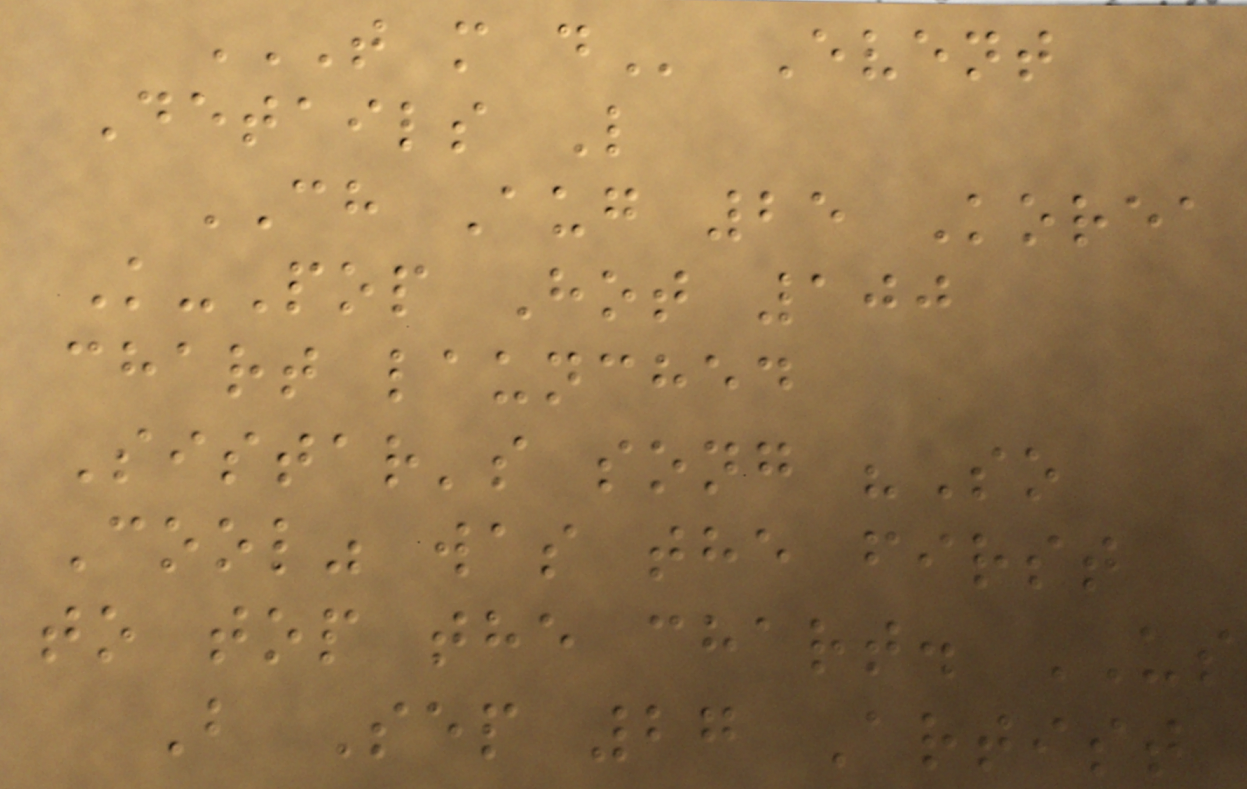T M D Event
Details L
CH Aug 25 Korea
K-Pop Hot 100
chart launched
Sistar's song "So
Cool" was the first
to top the chart. US
B Sep 27 Artist
